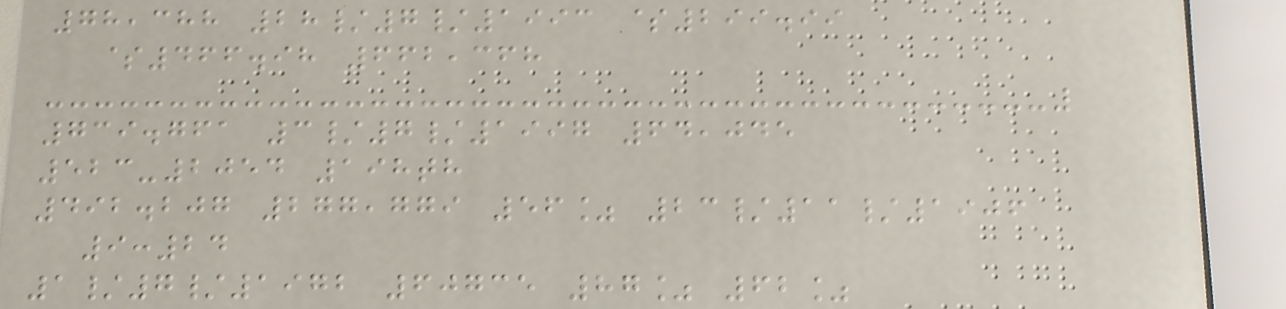78,388 28/7/1993 $299.99
$466.98 662,368
739.761 3/7/1997 64,045
523-2054 198th
492.207 277,779 56% 23/11/1906
9:24
1/7/1972 60735 87% 62%
